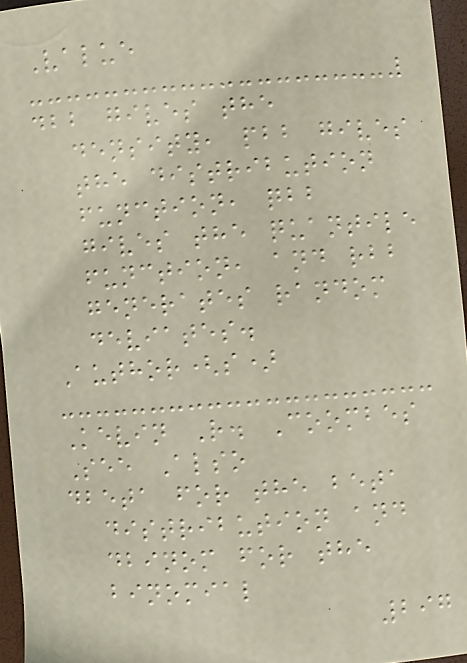Value
dbb gives the
density, pbb gives
the distribution
function, qbb
gives the quantile
function, and rbb
generates random
deviates.
Author(s)
Kevin R. Coombes
See Also
dbeta for the beta
distribution and
dbinom for the
binomial
297
